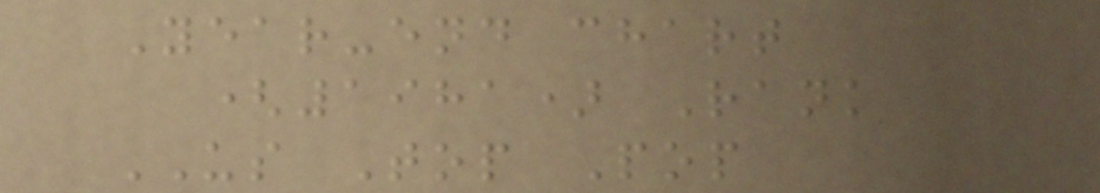Year-end chart
(1981) Rank
US Top Pop
